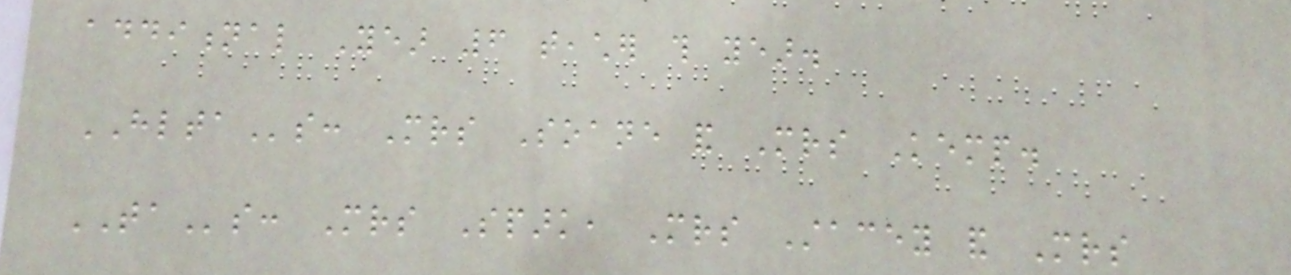additional Year 6 teacher this year.
HLTAs: Mrs Soane and Mrs Kemp.
TAs: Mrs Spark, Mrs Stacey and Mrs
